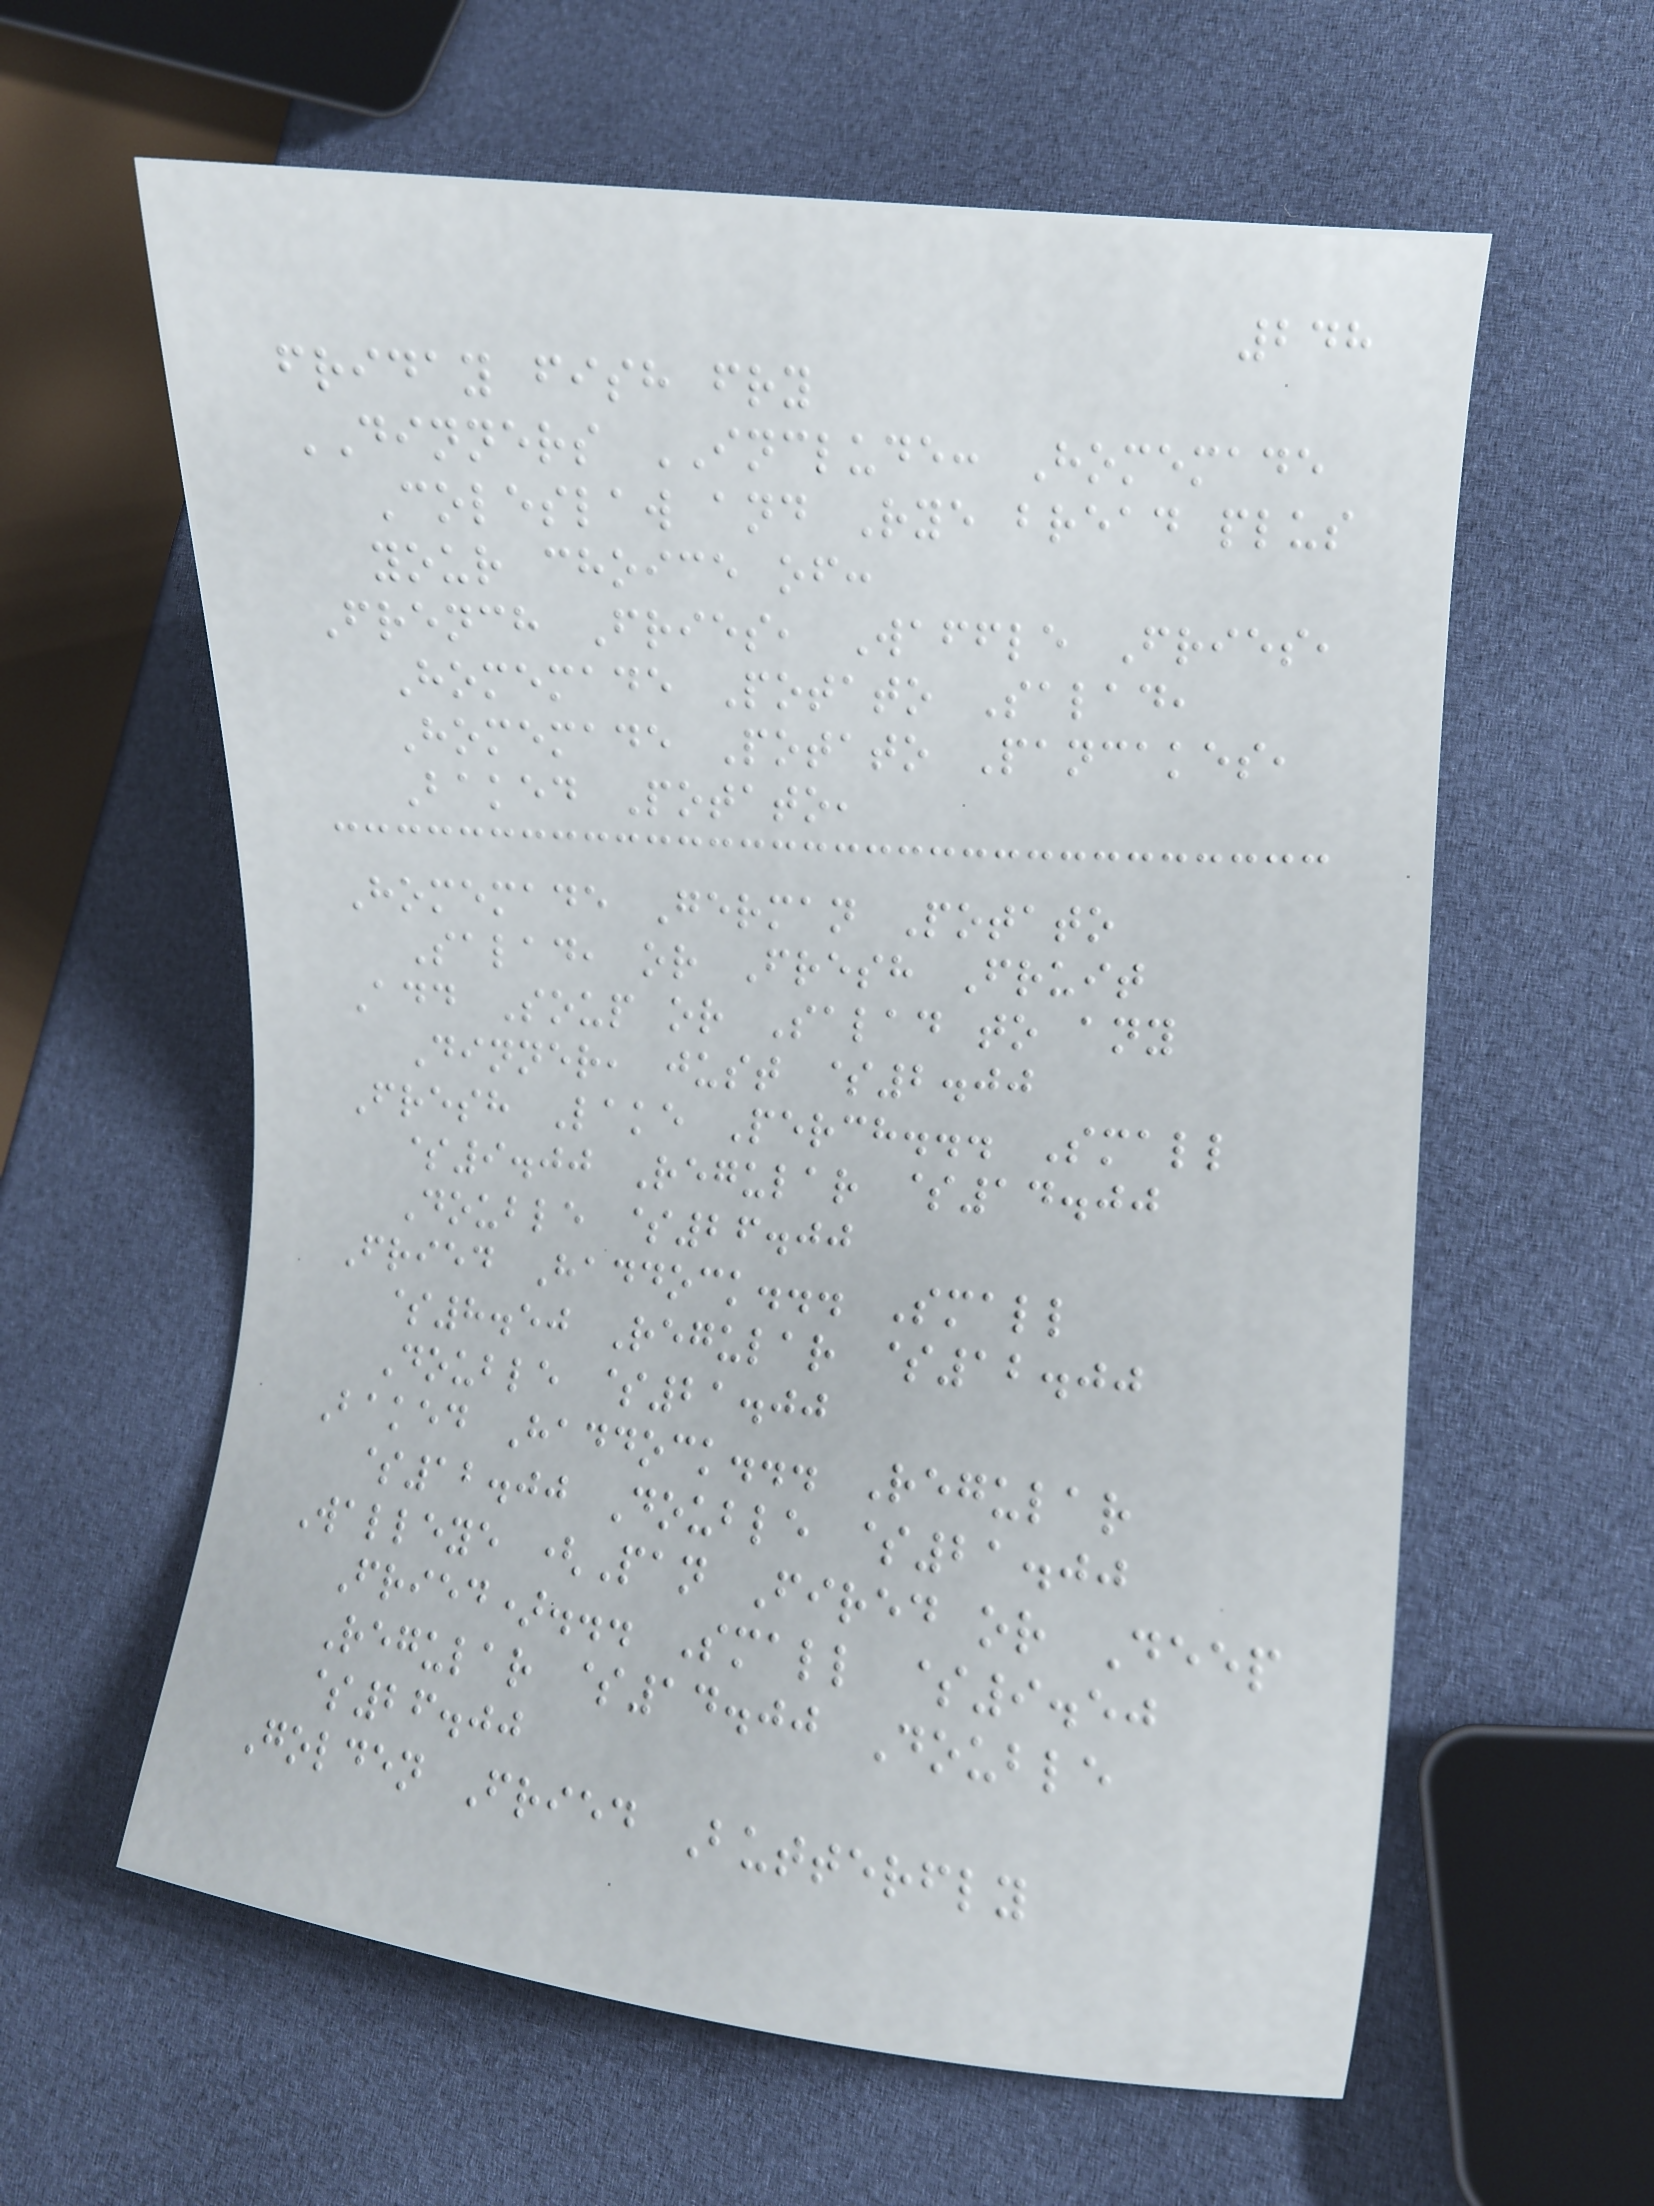248
friday fish fry
DINNERS INCLUDE: Homemade
Coleslaw and Rye bread plus
your choice of:
French Fries, Waffle Fries,
Homemade Potato Salad,
Homemade Potato Pancakes,
Baked Potato,
Homemade German Potato
Salad, or Fresh Fruit
Add Soup or Salad to any
Dinner, just $2.00
Fresh Lake Perch... Small
$9.00 Regular $14.00
Double $26.00
Fried Haddock... Small
$8.50 Regular $12.00
Double $21.00
Baked Haddock... Regular
$12.00 Double $21.00
Walleye (Pan Fired or Deep
Fried)... Small $9.50
Regular $14.00 Double
$26.00
Golden Fried Butterfly
